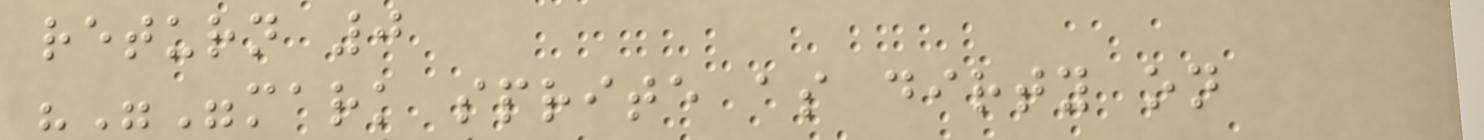return 0
"""mark sprite as dirty on
